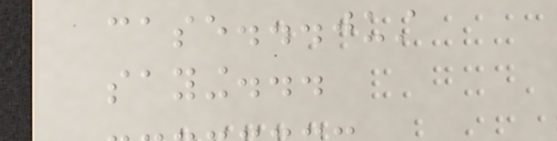case...just
saying...
